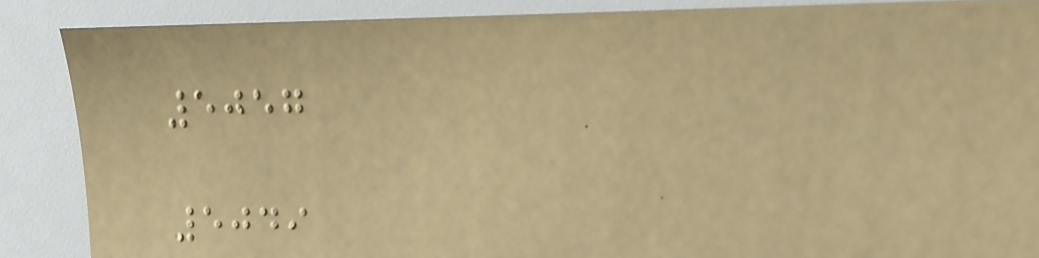5057
5049
